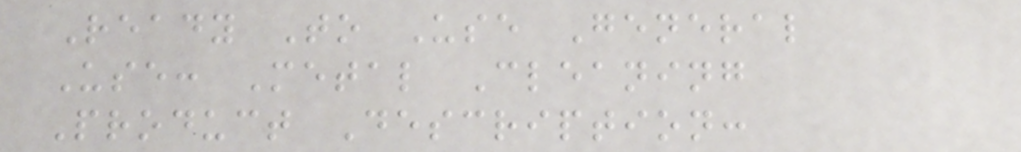Ready To Use General
Use: Metal Cleaning
Product Description:
